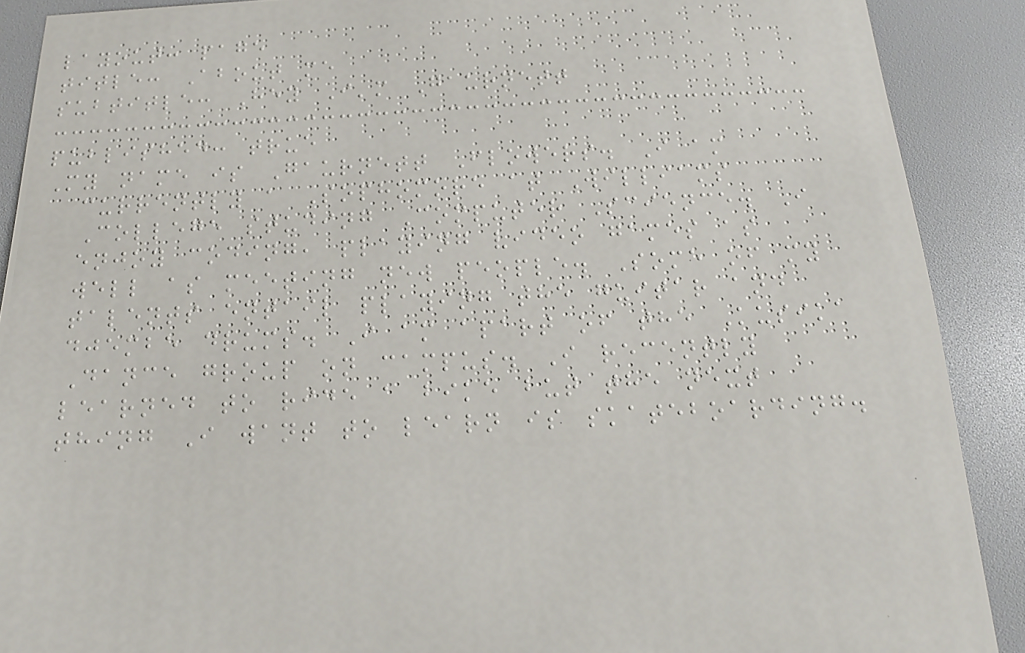layout: page
title: About me
subtitle: Hey I'm Gaurnett
published: true
My name is Gaurnett Flowers. I am
currently a Sophomore at Williams
College studing Computer Science. I
enjoy coding, playing video games as
well as meeting new people. Some of my
talents entail playing the guitar and
djembe drums. I am apart of the Kusika
Dance group on campus. I recently
learned to ride a bike but the next
thing I want to learn is skateboarding.
